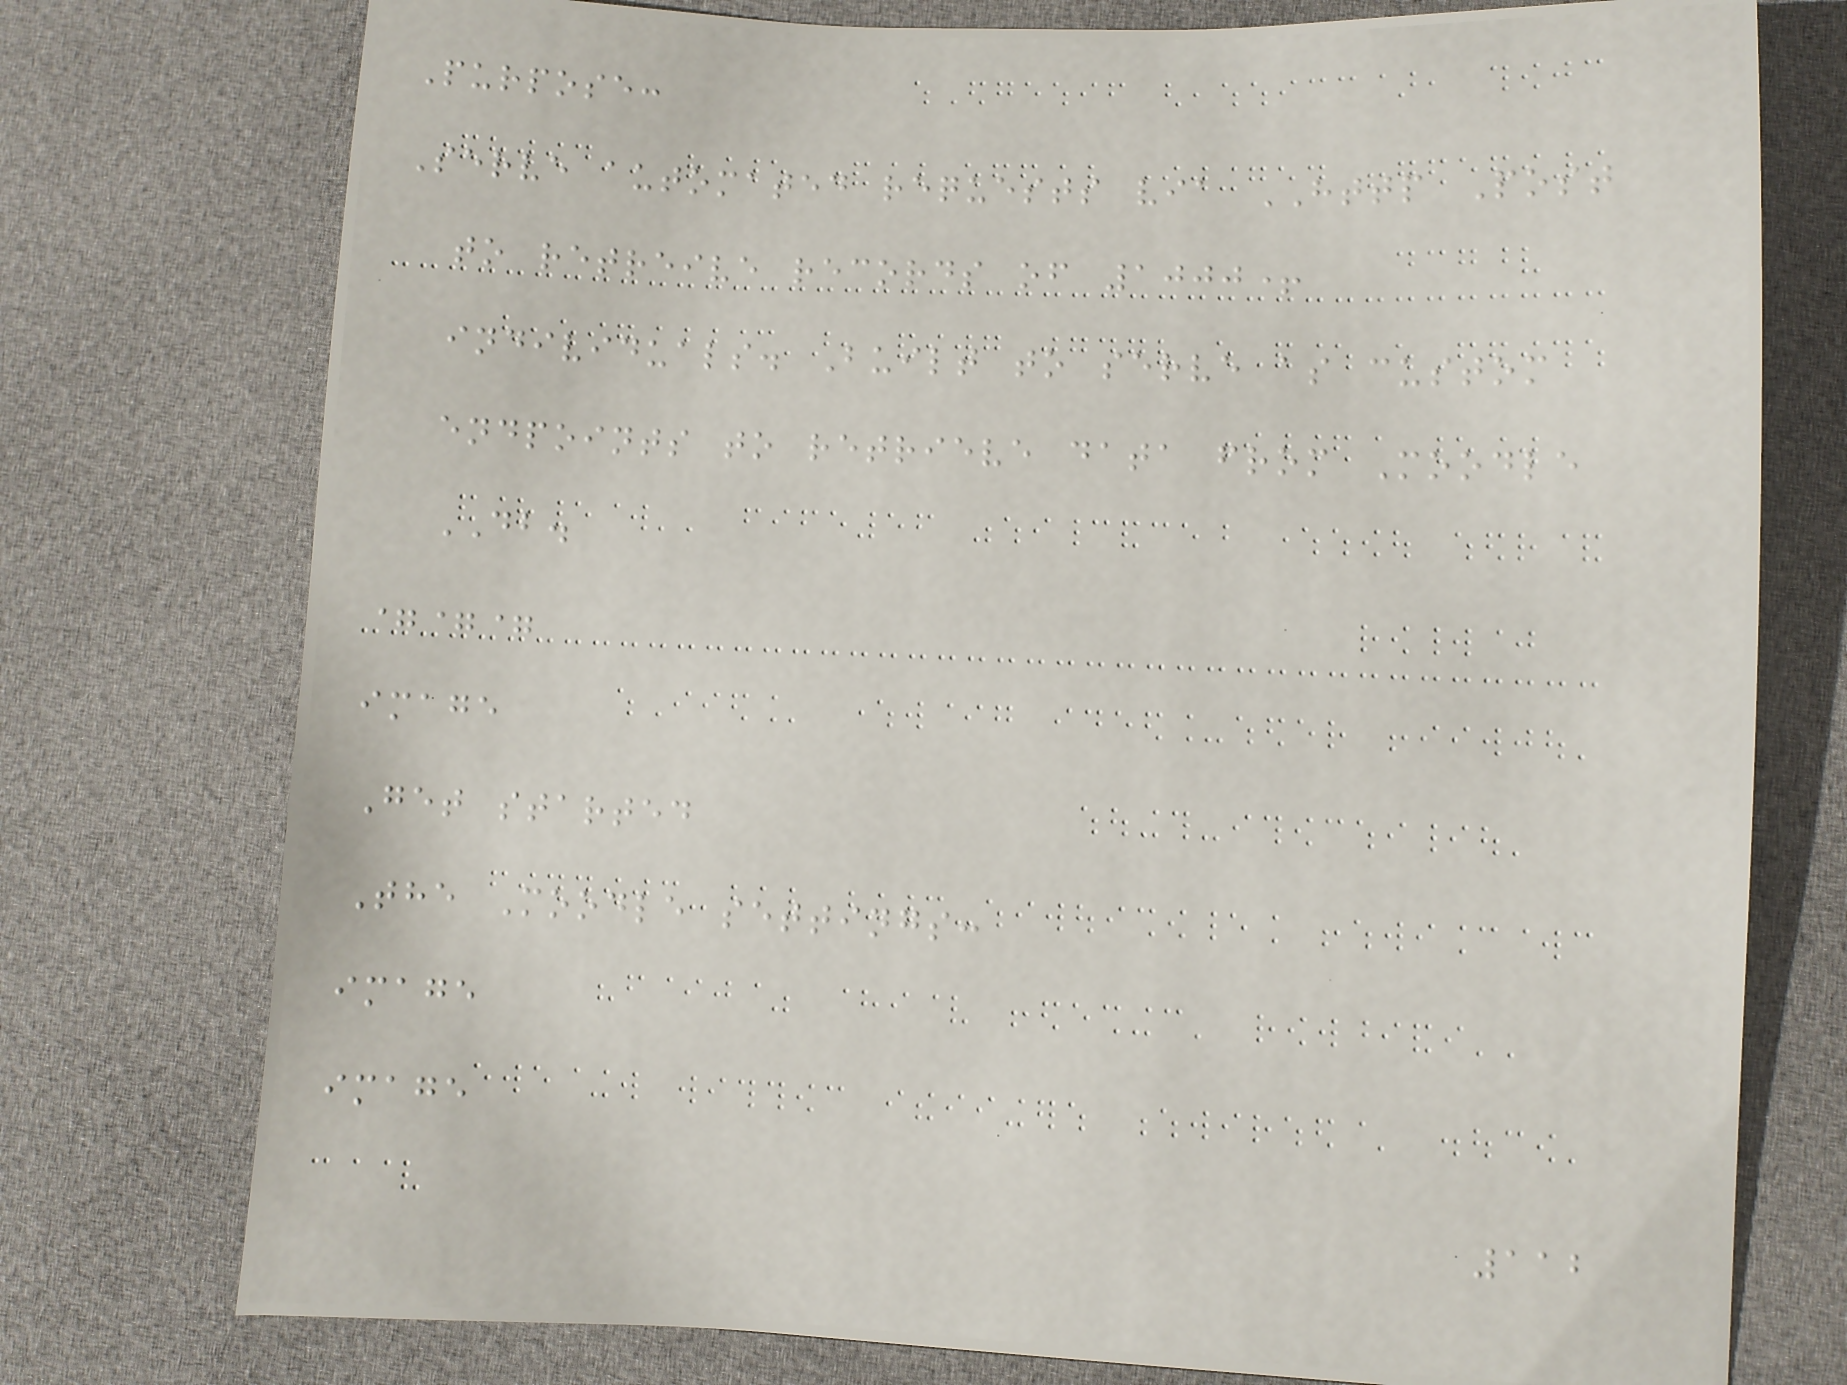Purpose:
Serve automated requests via HTTP Post
to retreive records of 1000+
individuals. Built to serve as custom
endpoints to retrieve data from Moodle
DB.
===
image
Get started
The Moodle settings:
image
image
112
